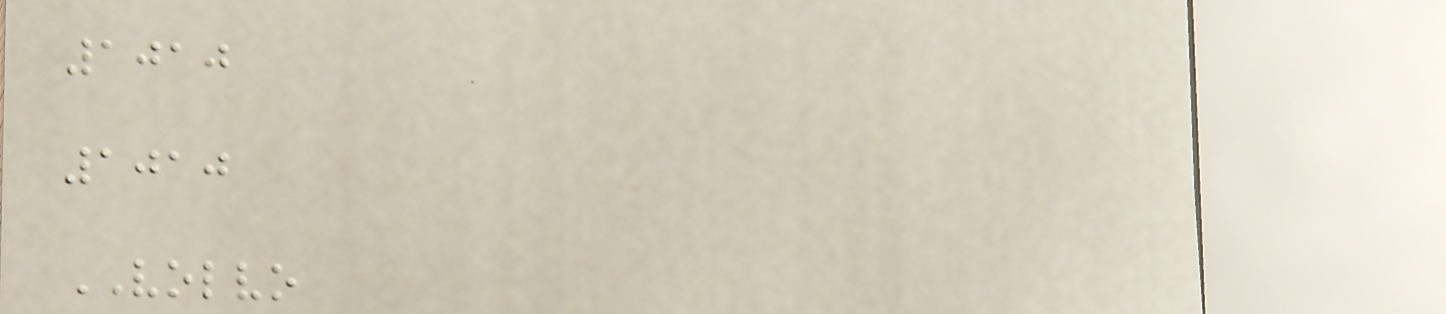1010
1010
VOLVO
